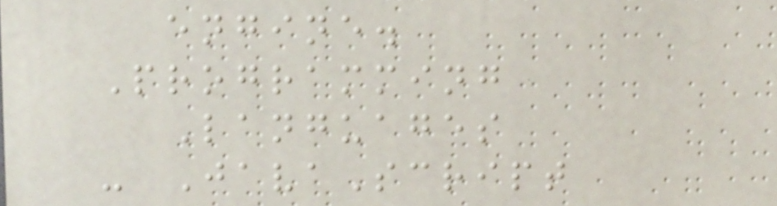engine.
Programming
Languages
- JavaScript
